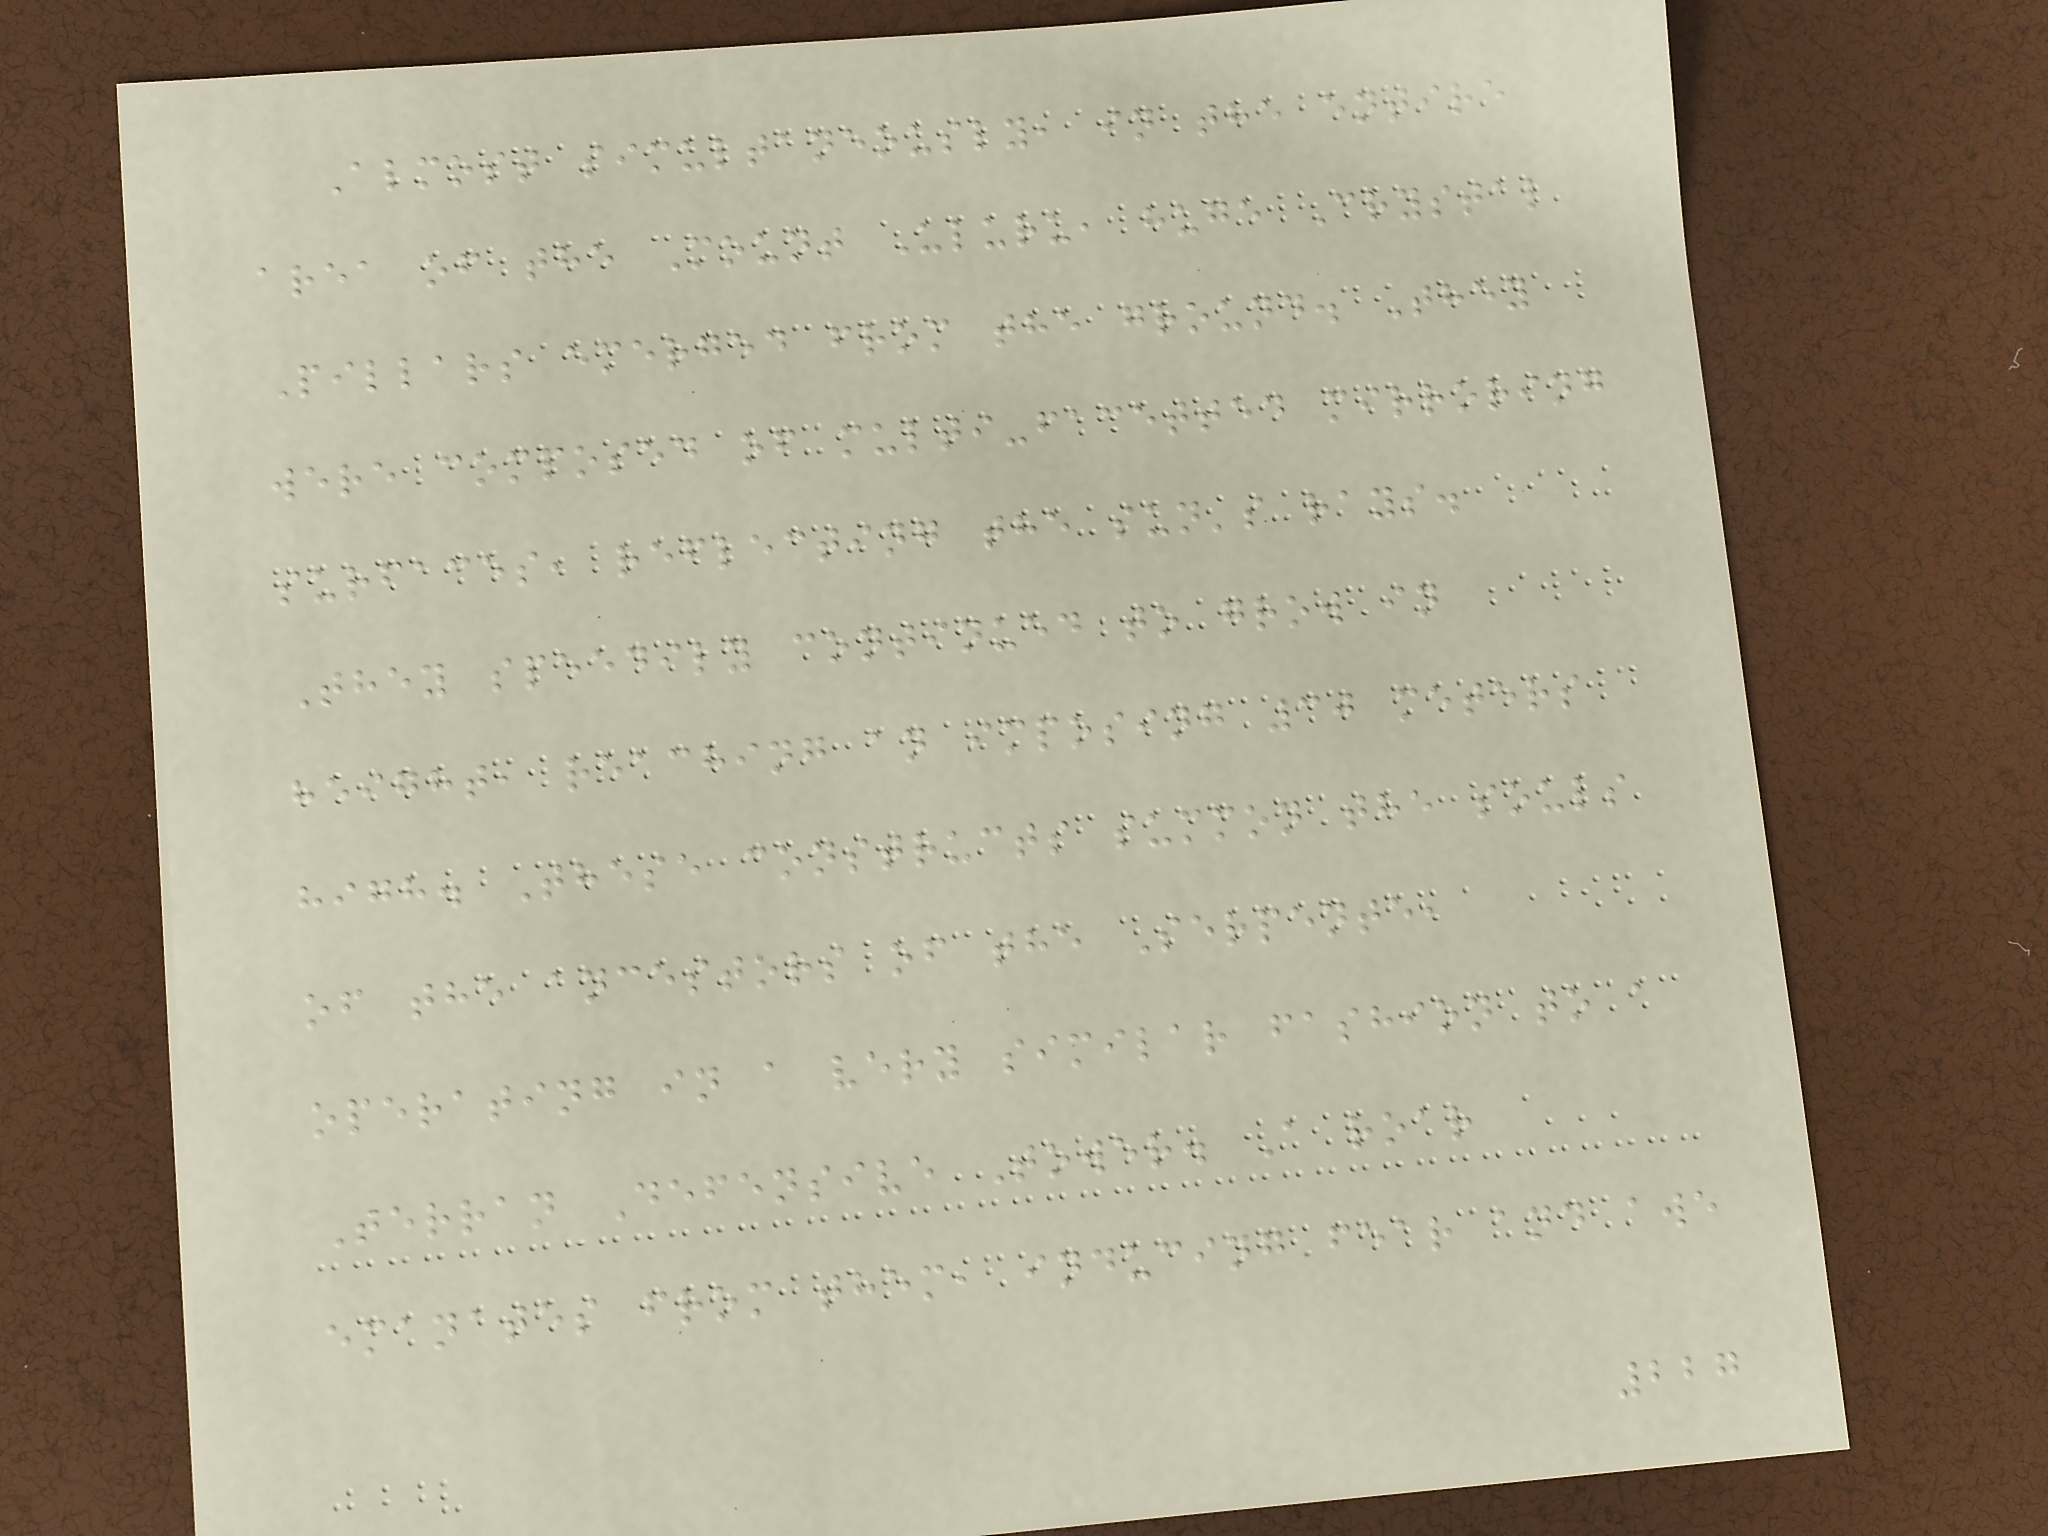Almost simultaneously, in the entire
area of the Mount Uluru, huge Crystal
Pillars emerged from the ground. They
were composed of multi-facetted mirroring
surfaces, reflecting the sun's rays.
They speedily continued to grow in
height, reaching an imposing 30 meters
high. These constructs summon the souls
of the ancestors of the Serpente,
operating in a very similar fashion to a
Terran Defensive Tower. A roar
emanates from them, inducing fear and awe
227
